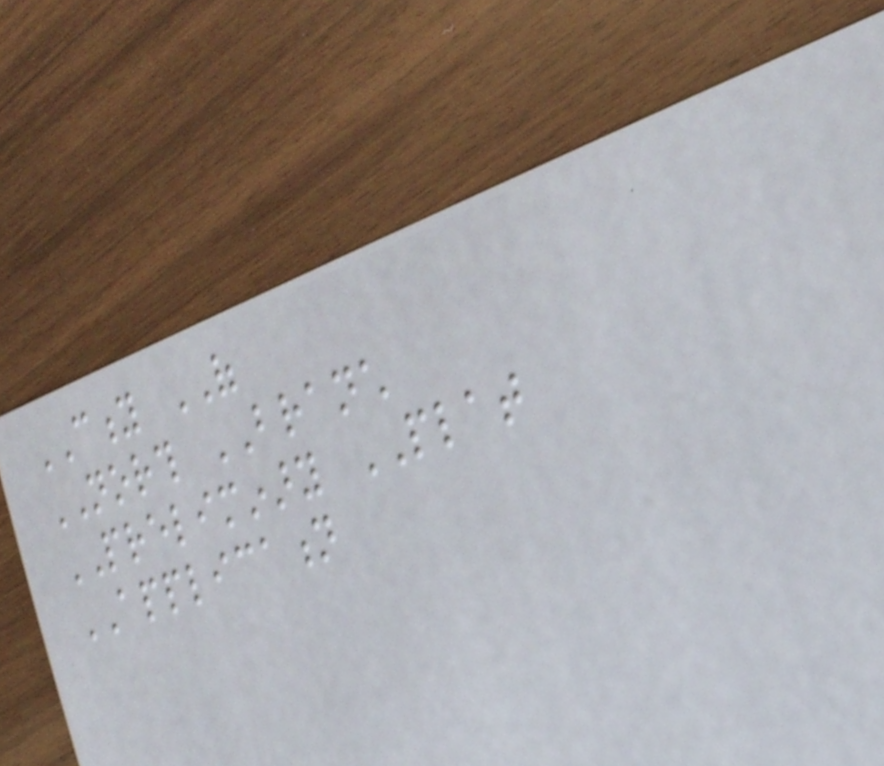CITY OF
NORTH BRANCH
PRELIMINARY PLAT
APPLICATION
